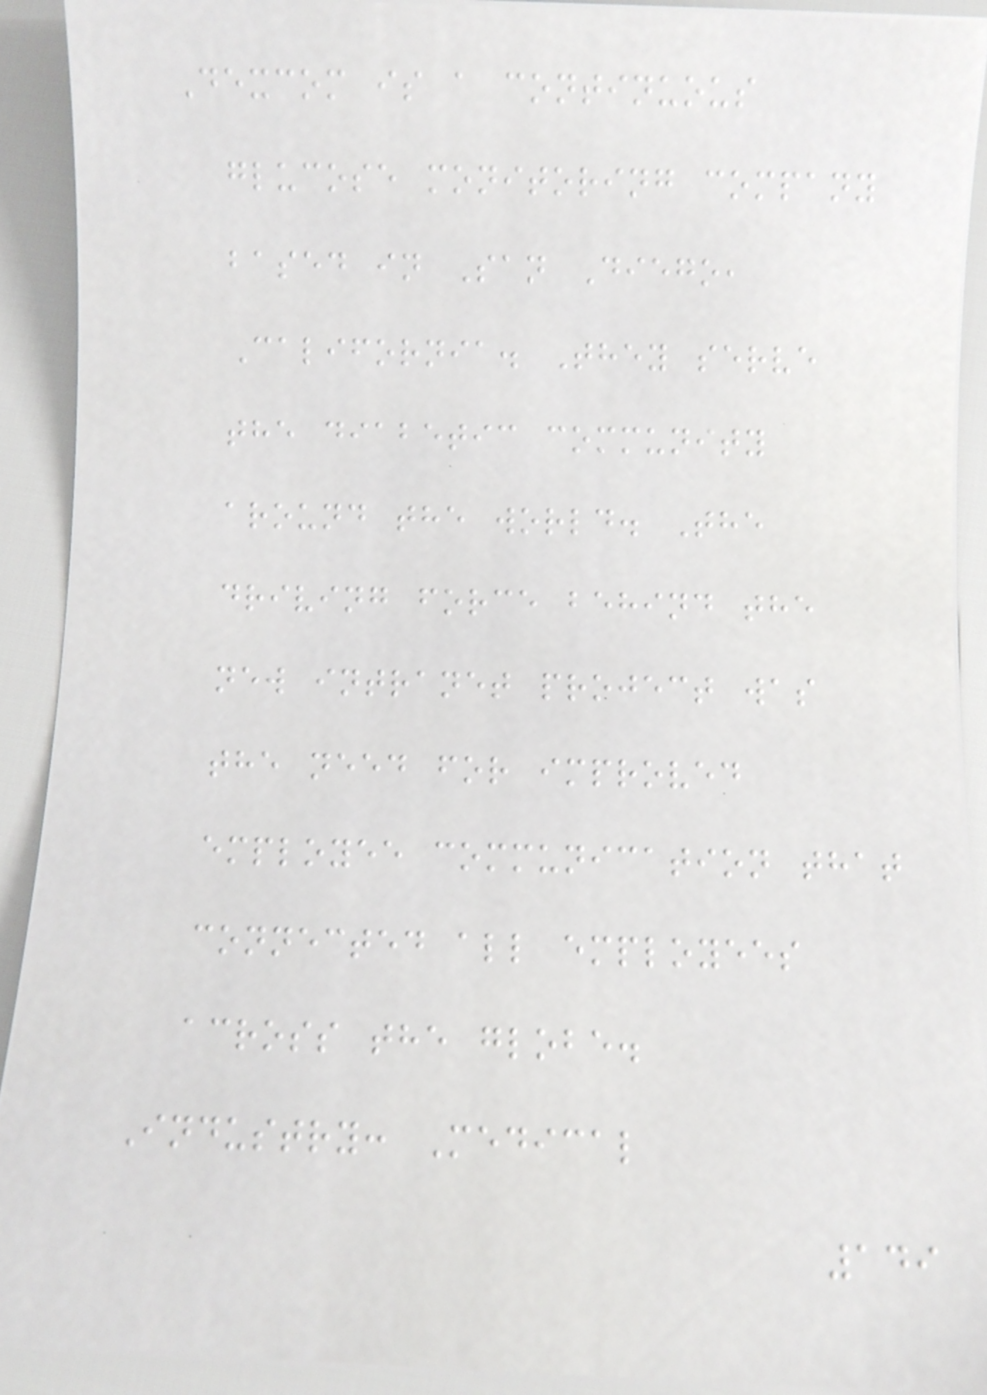Dexcom is a continuous
glucose monitoring company
based in San Diego,
California. They serve
the diabetic community
around the world. The
driving force behind the
new intranet project was
the need for improved
employee communication that
connected all employees
across the globe.
Industry: Medical
149
